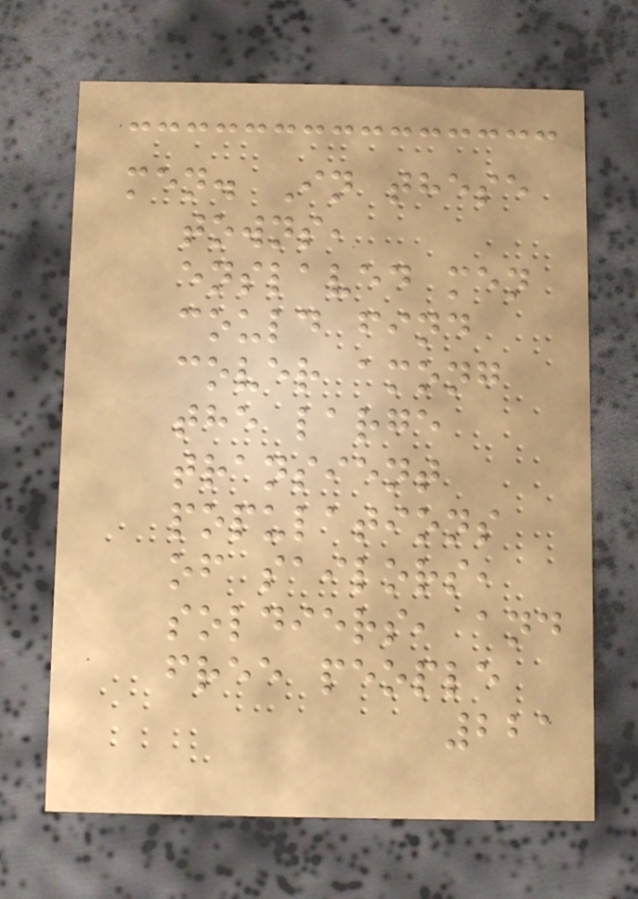men. In these
towns,
enslaved men
could find
cover among
the large
transient
populations
of sailors,
soldiers, and
free people
221
